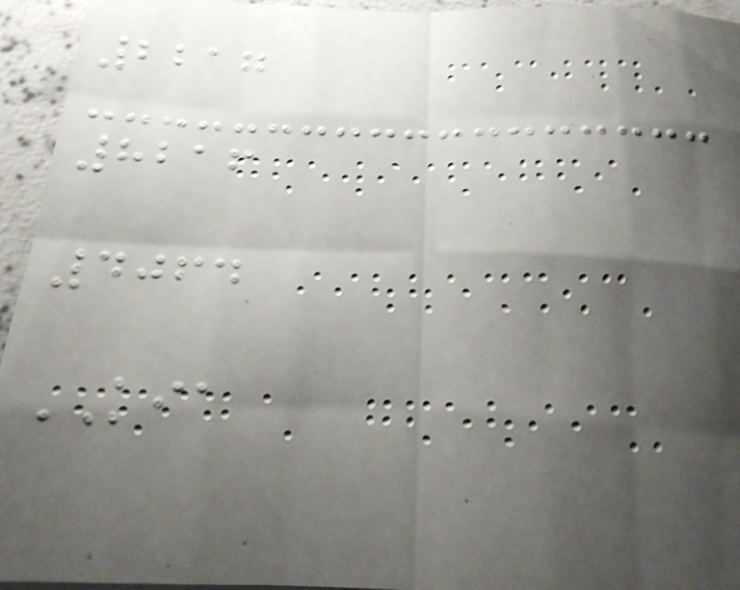2217
8216
4064
KIA
